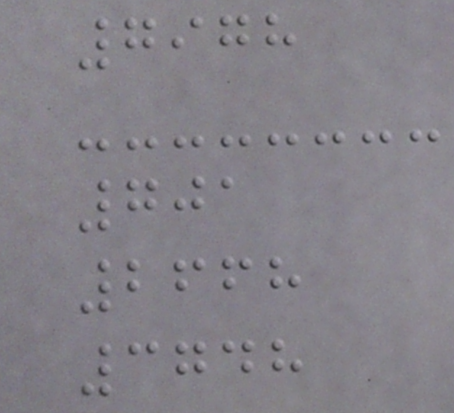7978
701
2668
3748
